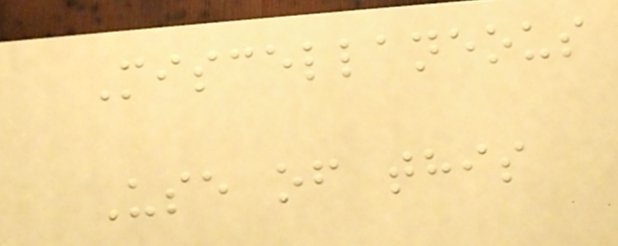Miscellaneous
Use of this
